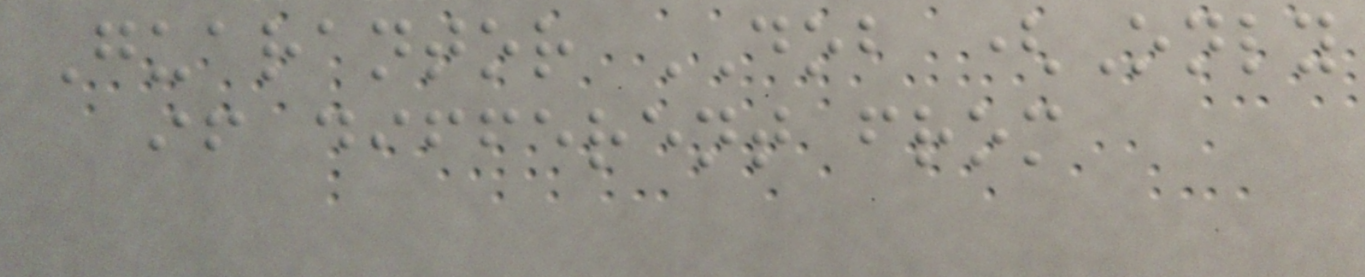Guarantor DOB (Only
if different from
